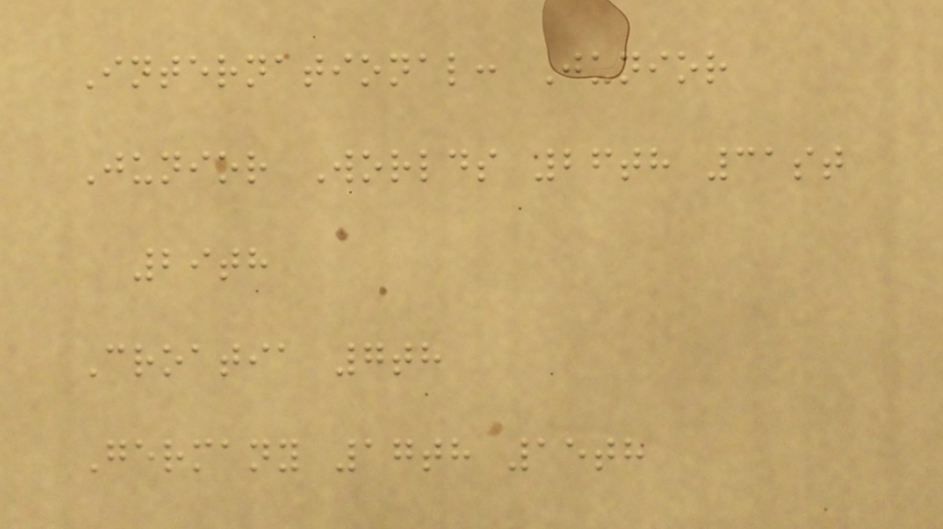International: Junior
Junior Worlds 26th 31st
29th
Croatia 7th
Germany 17th 15th
